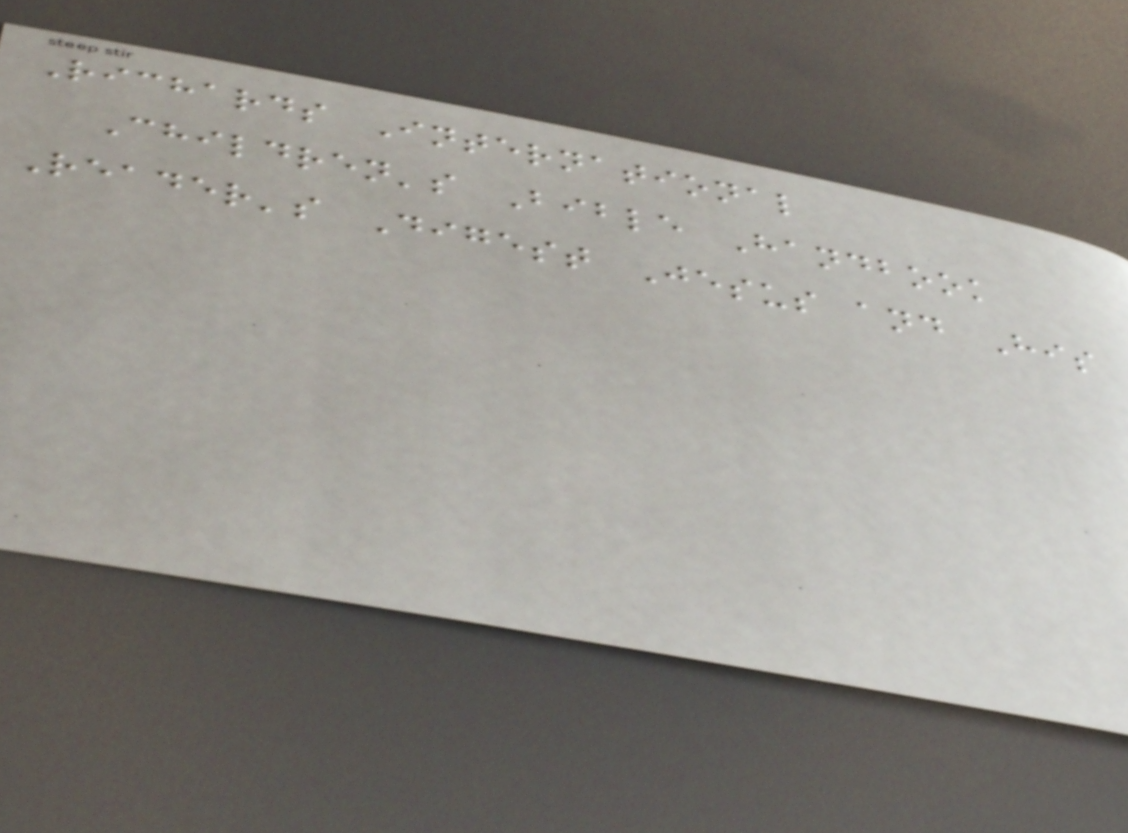Richards International
Children's Bible Handbook
Reader's Digest Jesus and His
